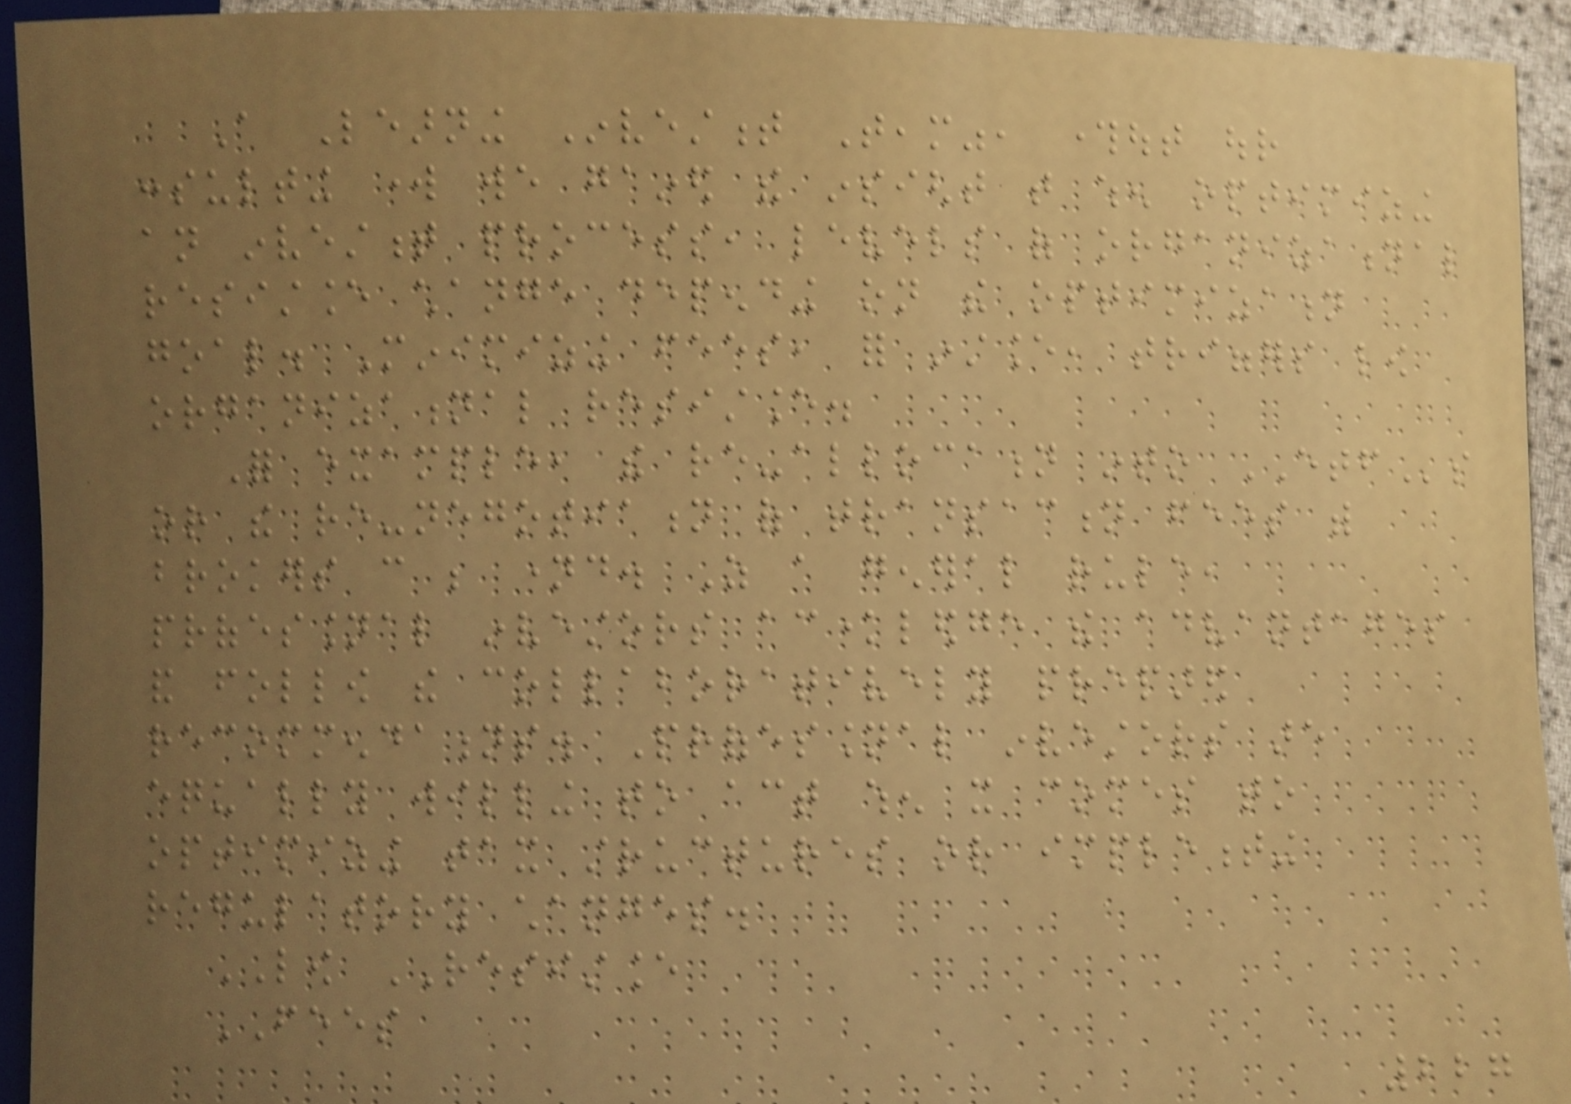A Learning Investment Team", throughout our
consulting work we gained the insight that when optimizing
an investment process, levels of organizational
resistance change depending on the optimization
goal. Minimizing fees, for instance, triggers low
organizational resistance.
For example, the re-allocation into ETFs
or the re-negotiation of transaction fees with
brokers can be named. As a general rule,
professional investors acknowledge the advantages
and follow the collaboratively prepared
recommendations. Professional investors are
equally willing to act when it comes to
optimizing tax structures or implementing
regulatory changes.
LOW RESISTANCE
FEES
227
